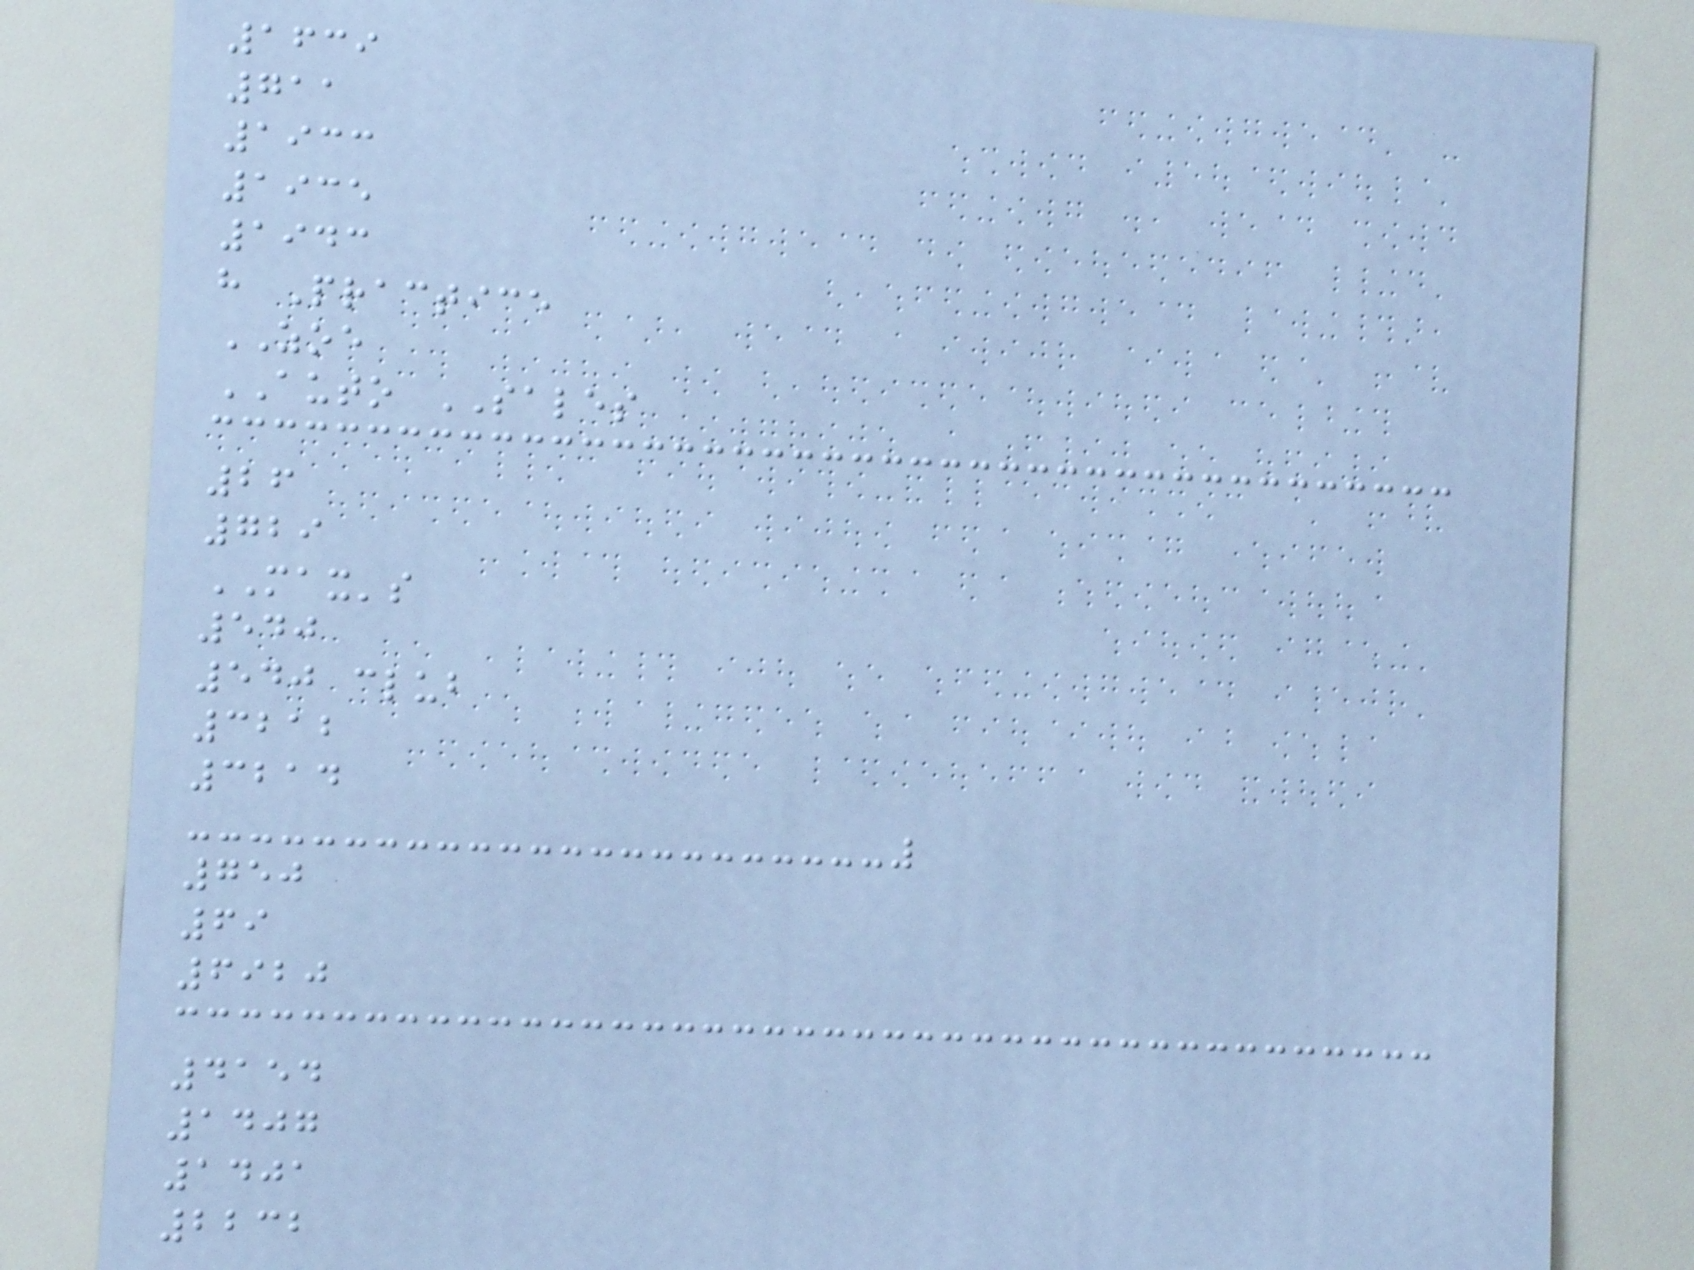1639
711
1933
1935
1943
h Practice
ZOE
AUTO SALES
26
729
MAX's
540
540 club
3212
3214
750
69
6920
4154
1407
1401
2232
